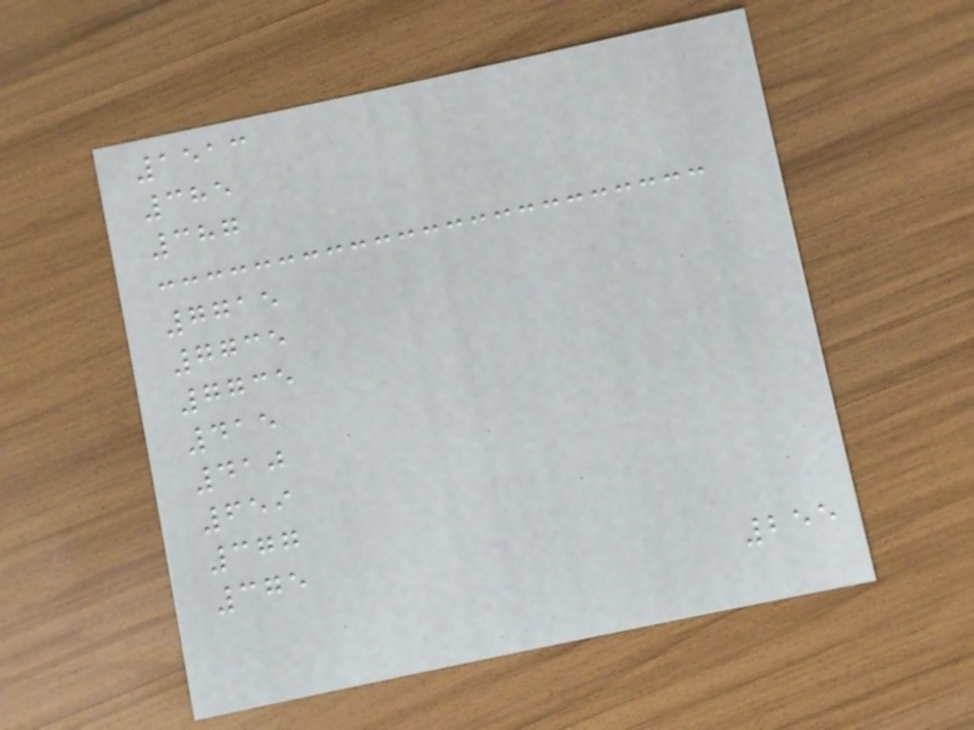1513
385
387
7715
7735
7735
415
410
659
377
375
255
